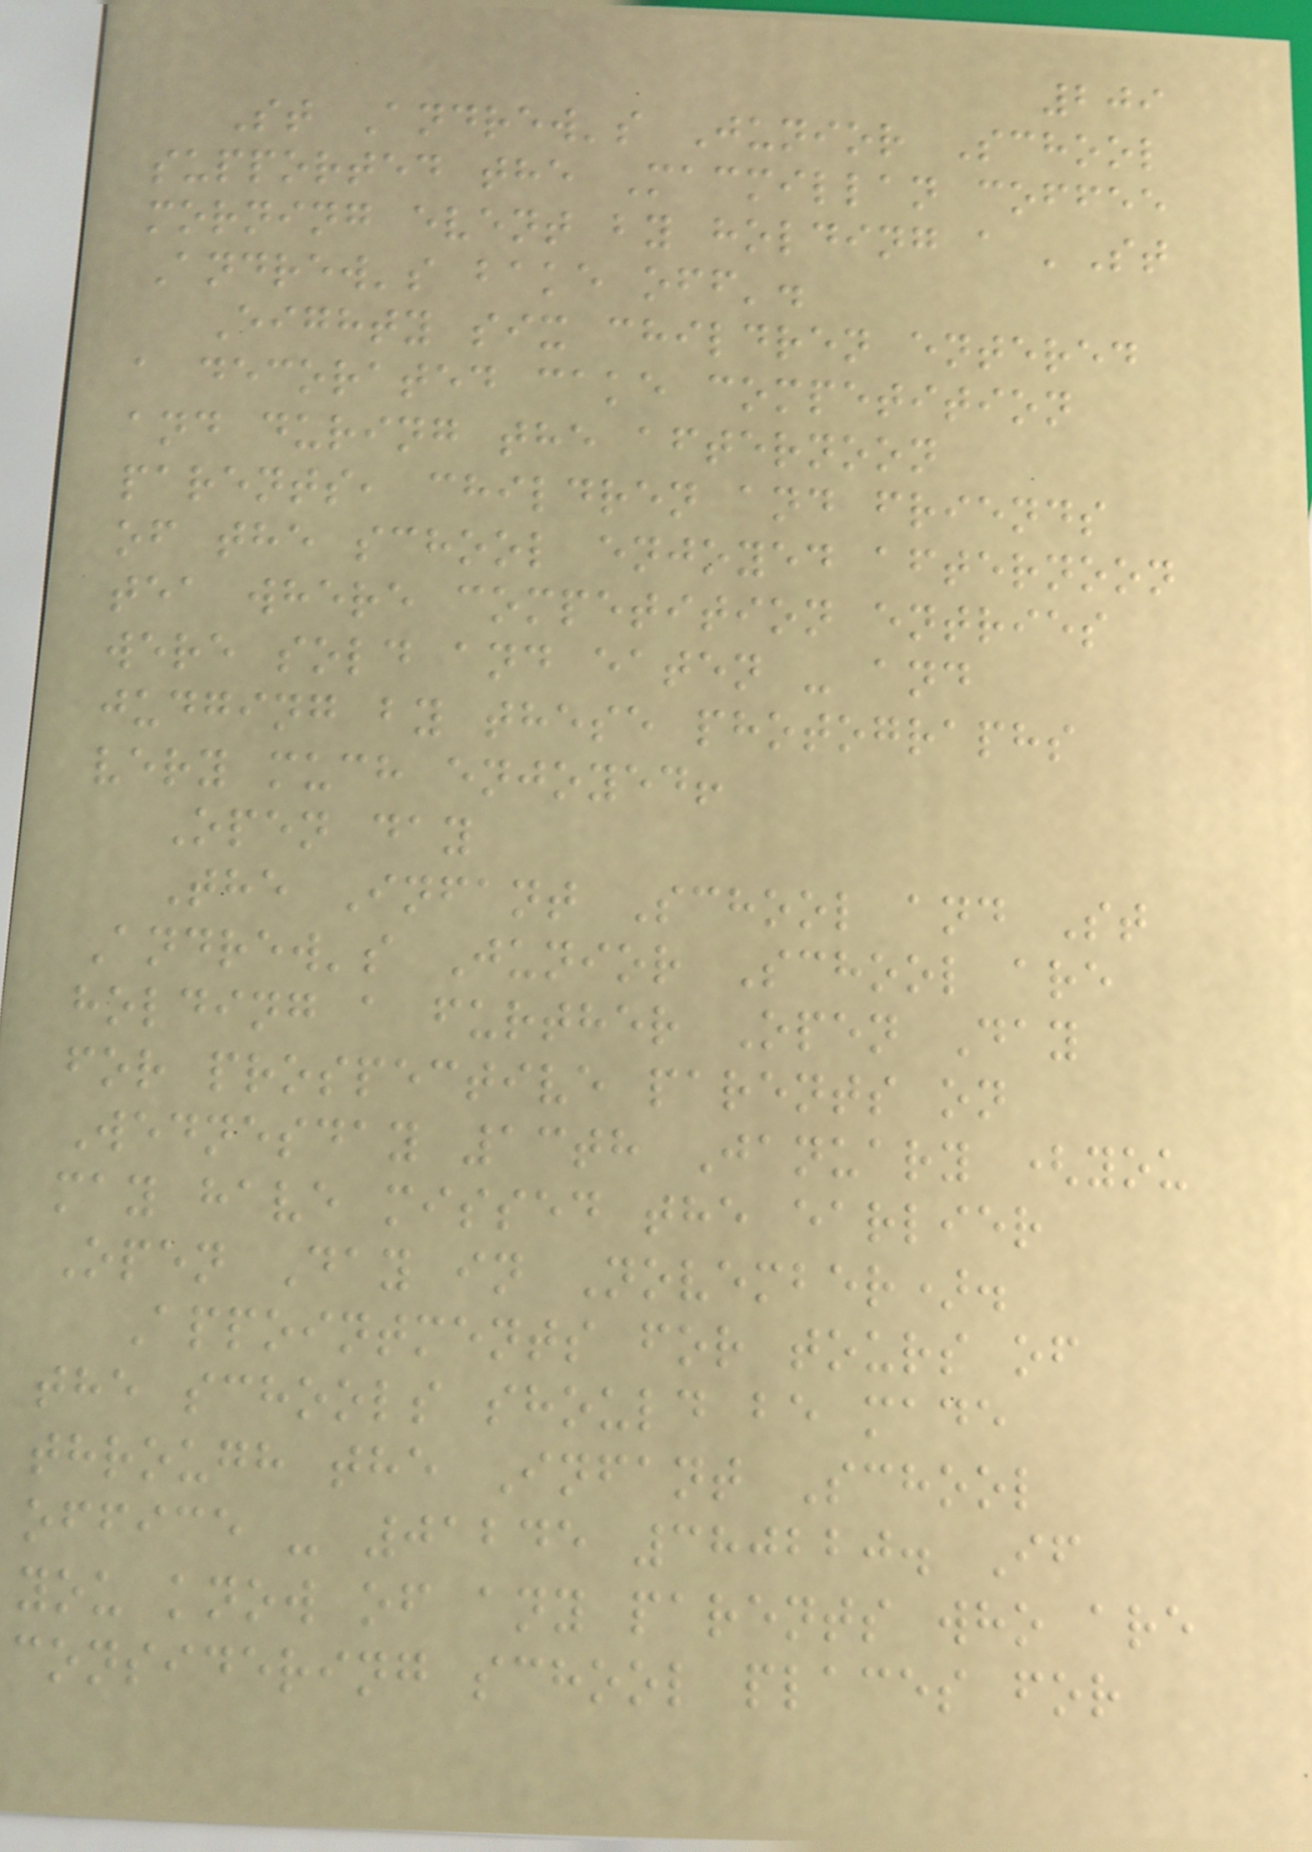209
St Andrew's Junior School
supported the Macmillan coffee
morning event by holding a 'St
Andrew's bake off'.
Eighty six children entered
a decorated cake competition
and during the afternoon
parents, children and friends
of the school enjoyed afternoon
tea where competition entries
were sold and eaten - and
judging by these photographs
very much enjoyed!
Open day
The Infant School and St
Andrew's Junior School are
holding a further Open Day
for prospective parents on
Wednesday 13th January (you
may have missed the earlier
Open Day in November).
Appointments for tours of
the schools should be made
through the Infant School
office - 01245 380220. If
you know of any parents who are
considering school places for
